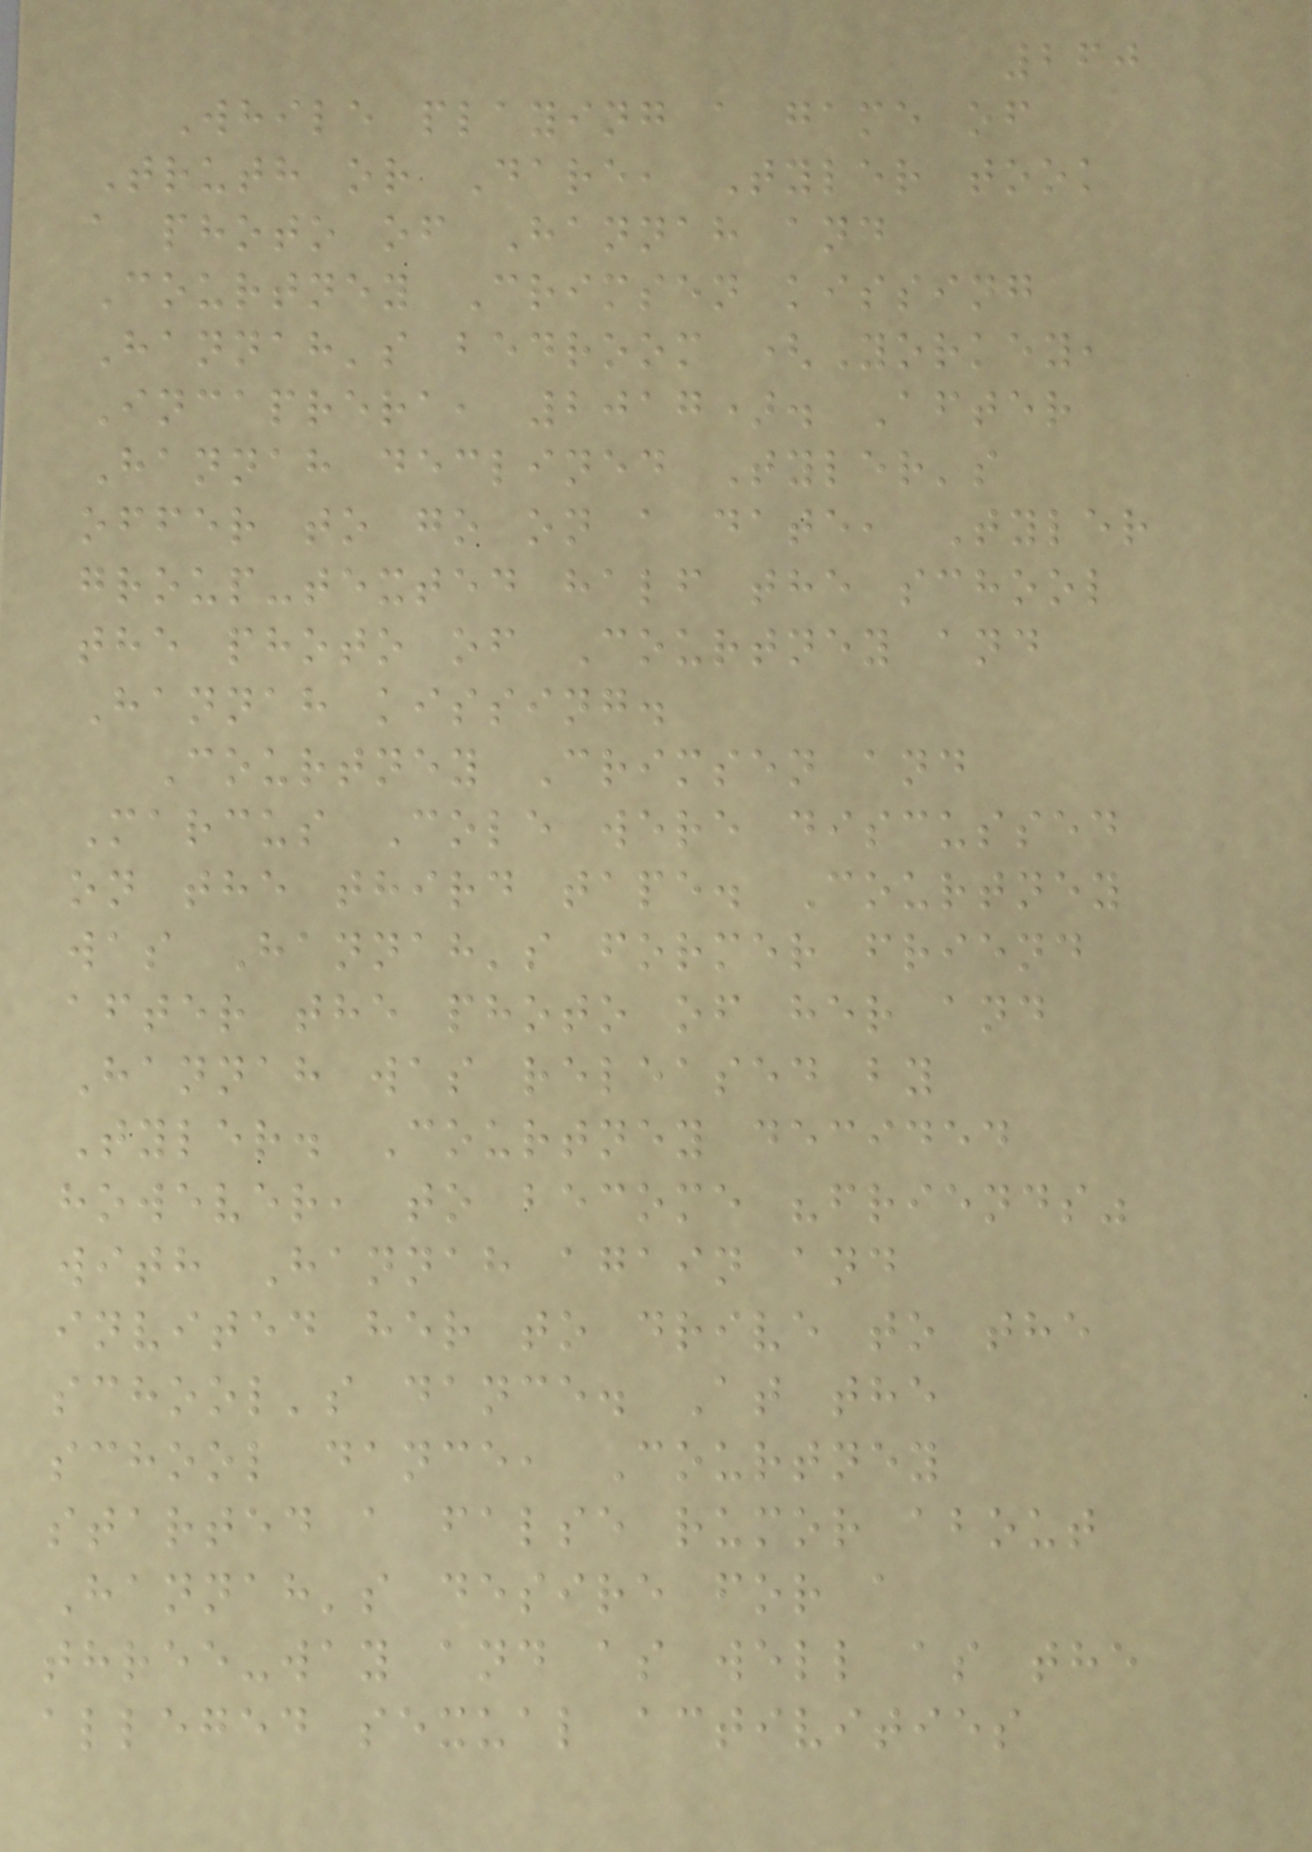260
While playing a game of
Truth or Dare, Tyler took
a photo of Hannah and
Courtney Crimsen kissing
Hannah's bedroom (Yorkey,
Incaprera, 2017). After
Hannah declined Tyler's
offer to go on a date, Tyler
group-texted half the school
the photo of Courtney and
Hannah kissing.
Courtney Crimsen and
Marcus Cole were discussed
on the third tape. Courtney
was Hannah's former friend
after the photo of her and
Hannah was released by
Tyler. Courtney decided
however, to become "friends"
with Hannah again and
invited her to drive to the
school's dance. At the
school dance, Courtney
started a false rumor about
Hannah's desire for a
three-way and as well as the
alleged sexual activities
